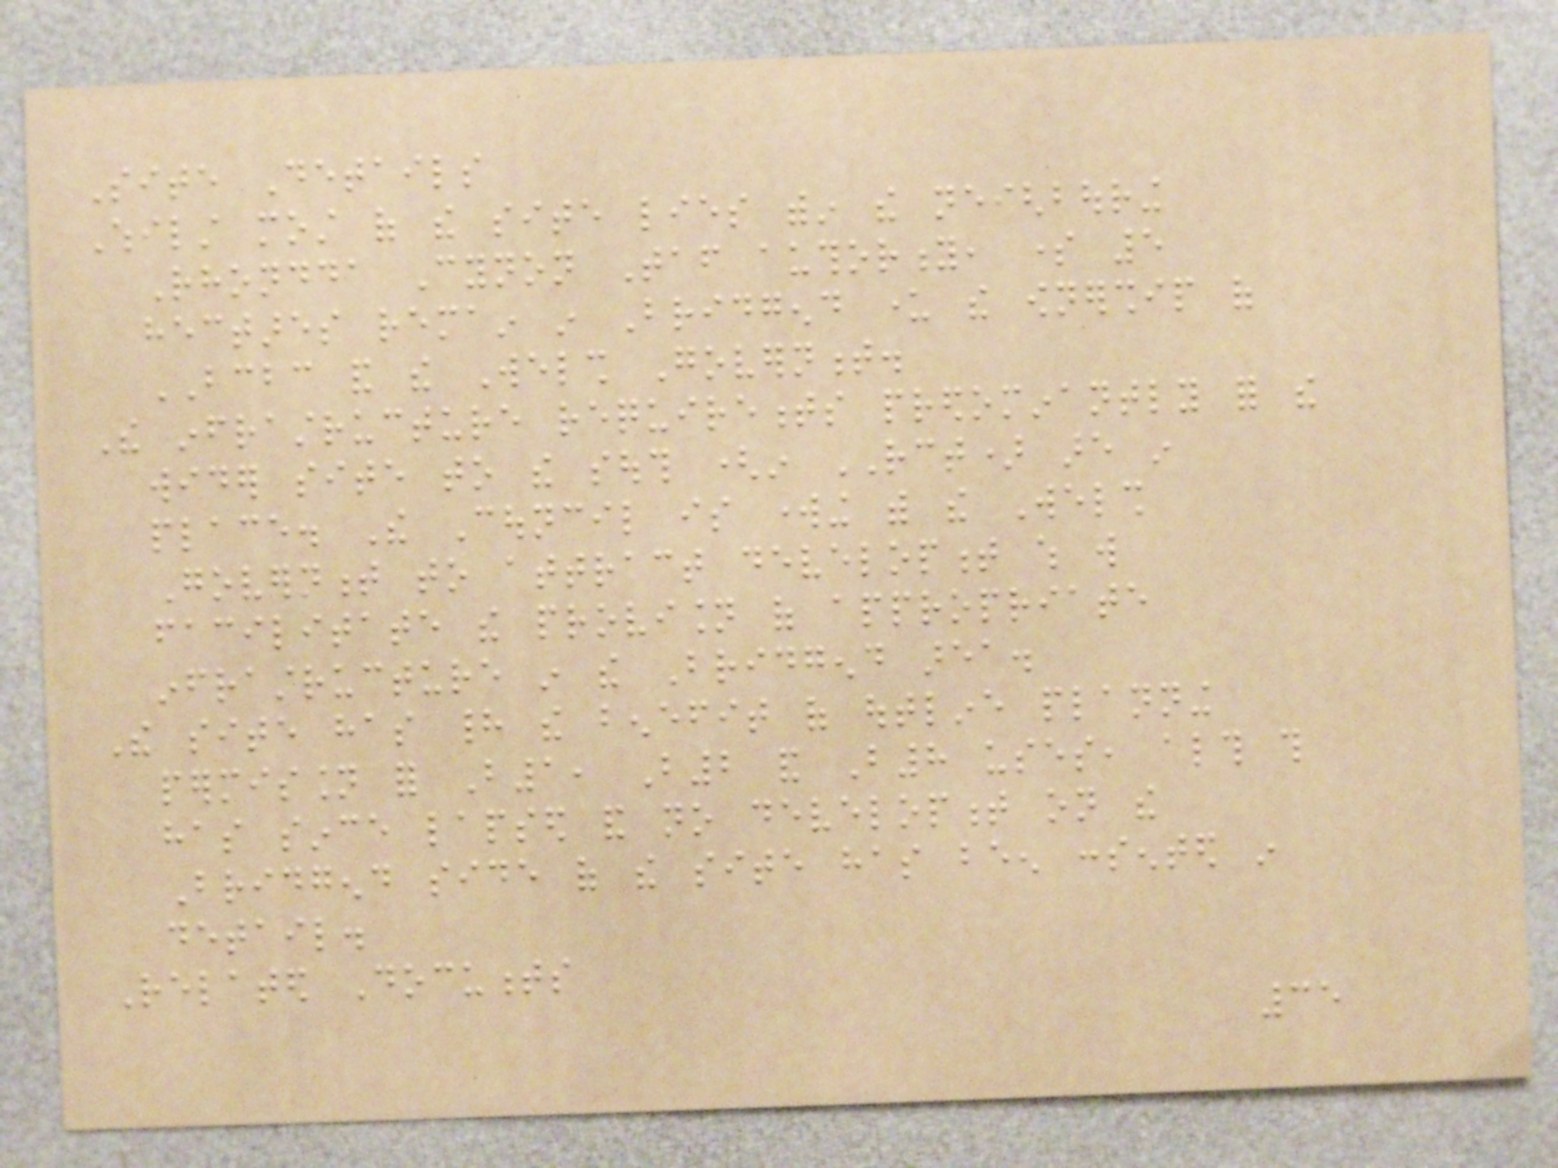Site Details
Whilst most of the site lies within the neighbouring
Rhondda Cynon Taf authority, some 5
hectares remain in Bridgend under the ownership of
BCBC and the Welsh Government.
The infrastructure requirements predominantly for the
wider site to the south (in RCT) are in
place. The Council is working with the Welsh
Government to attract development which will
facilitate the provision of appropriate
infrastructure in the Bridgend area.
The site has had the benefit of outline planning
permission for B1, B2 and B8 uses, although this
has since lapsed and no development on the
Bridgend side of the site has been consented in
detail.
Related Documents
35
